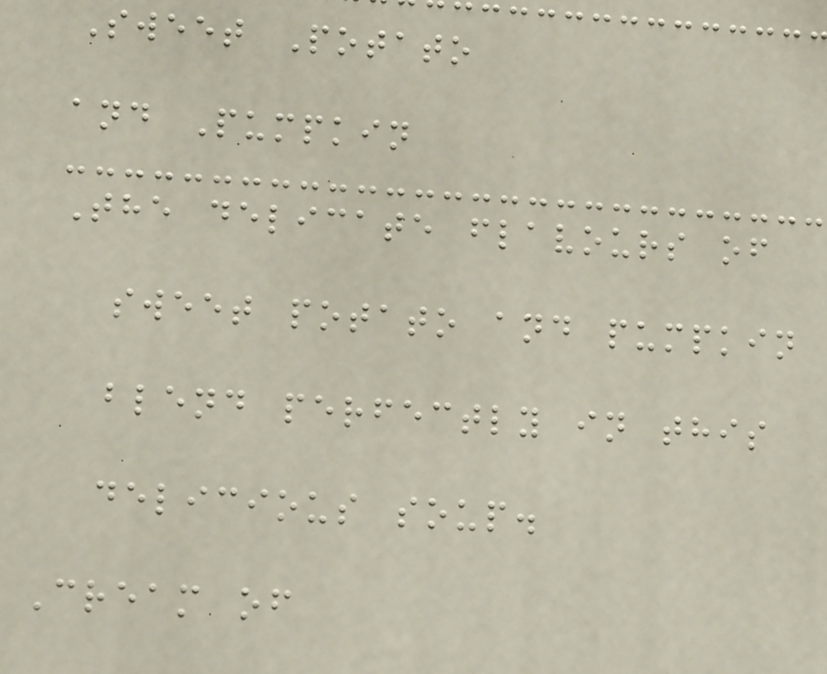Sweet Potato
and Pumpkin
The delicate flavours of
sweet potato and pumpkin
blend perfectly in this
delicious soup.
Cream of
